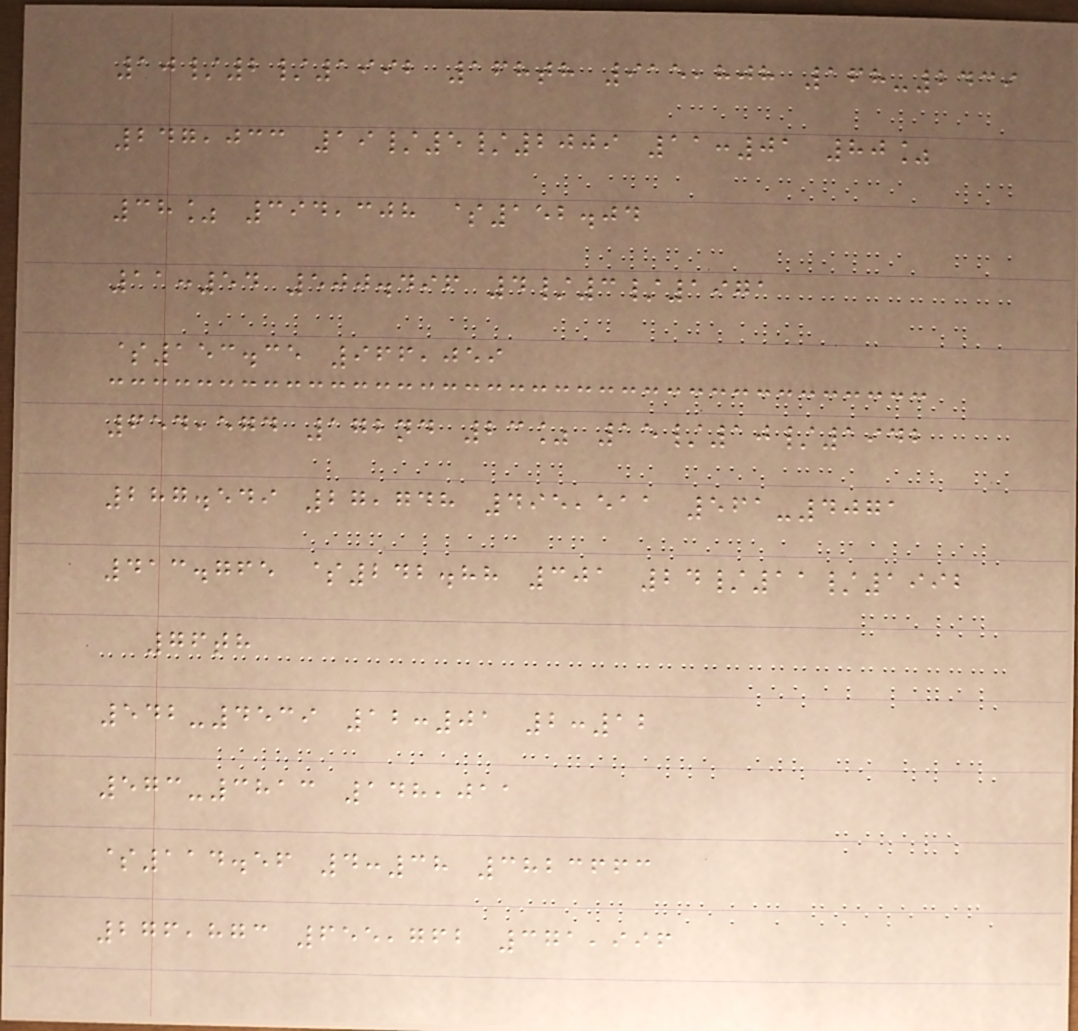10/2/1992 168th 915,808 168-2439
247,033 19/5/2009 11:01 80%
38% 394,308 $152.04
11:54 500.496 4/3/1971
$153.35 966,059
654,574 172nd 23% 15/10/1942
287.549 27,748 495,511 561-4071
413.765 $242.88 301 24/11/1992
76th
542-4539 12:01 2:12
573-3813 148,011
$114.56 4:38 3823663
276,873 655,762 371,996
